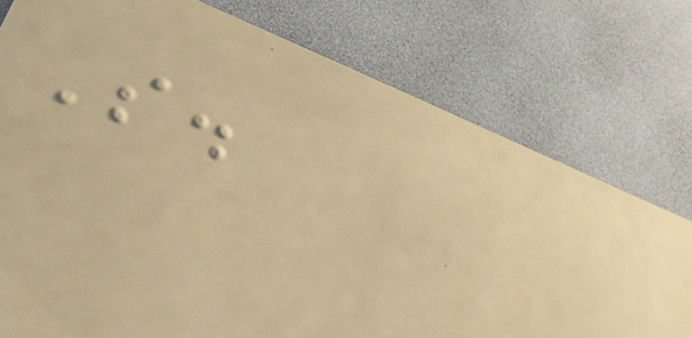S.
